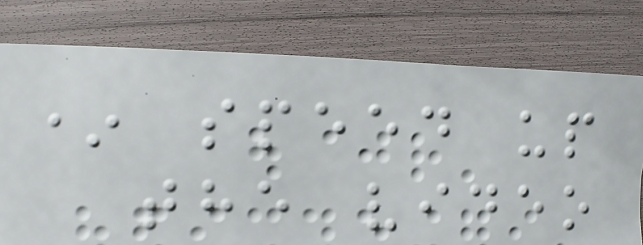* speed up
the video
